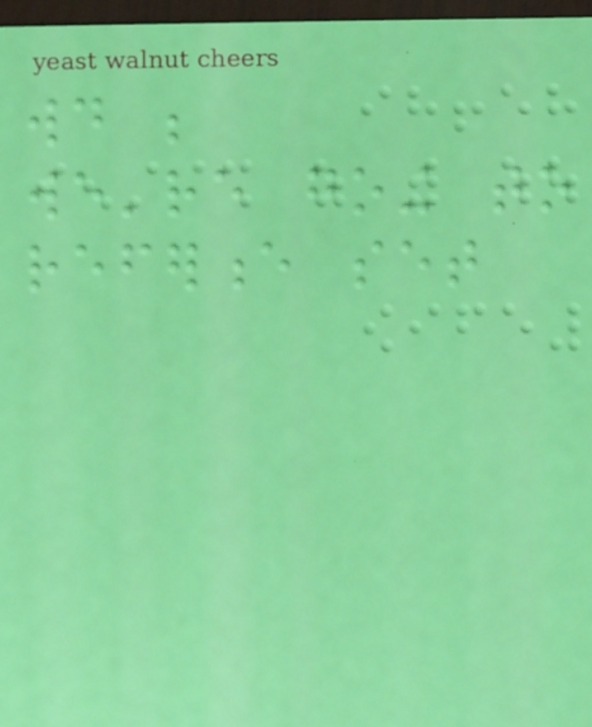would be
we're going to
reference set
